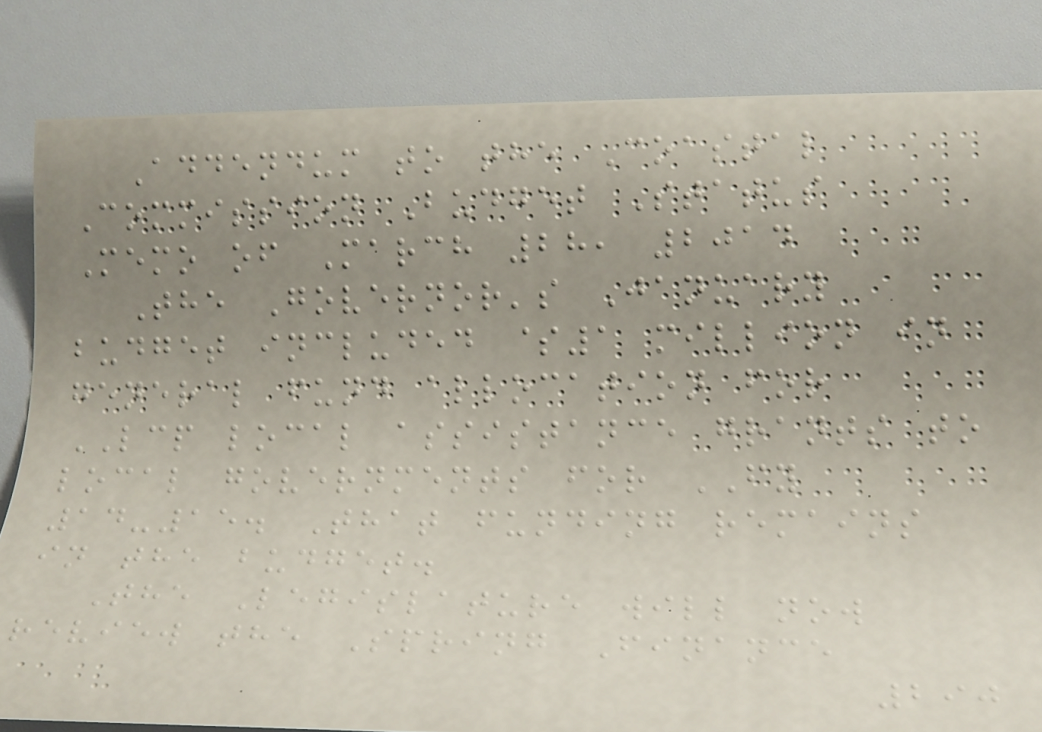Addendum to the Coastal
Commission Budget Status
Memo of March 28, 2014
The Governor's January
budget included $1 million in
general fund allocation for
LCP local assistance grants to
local governments for FY
14-15. That funding remains
in the budget.
The Legislature will now
review the Spring Finance
290
